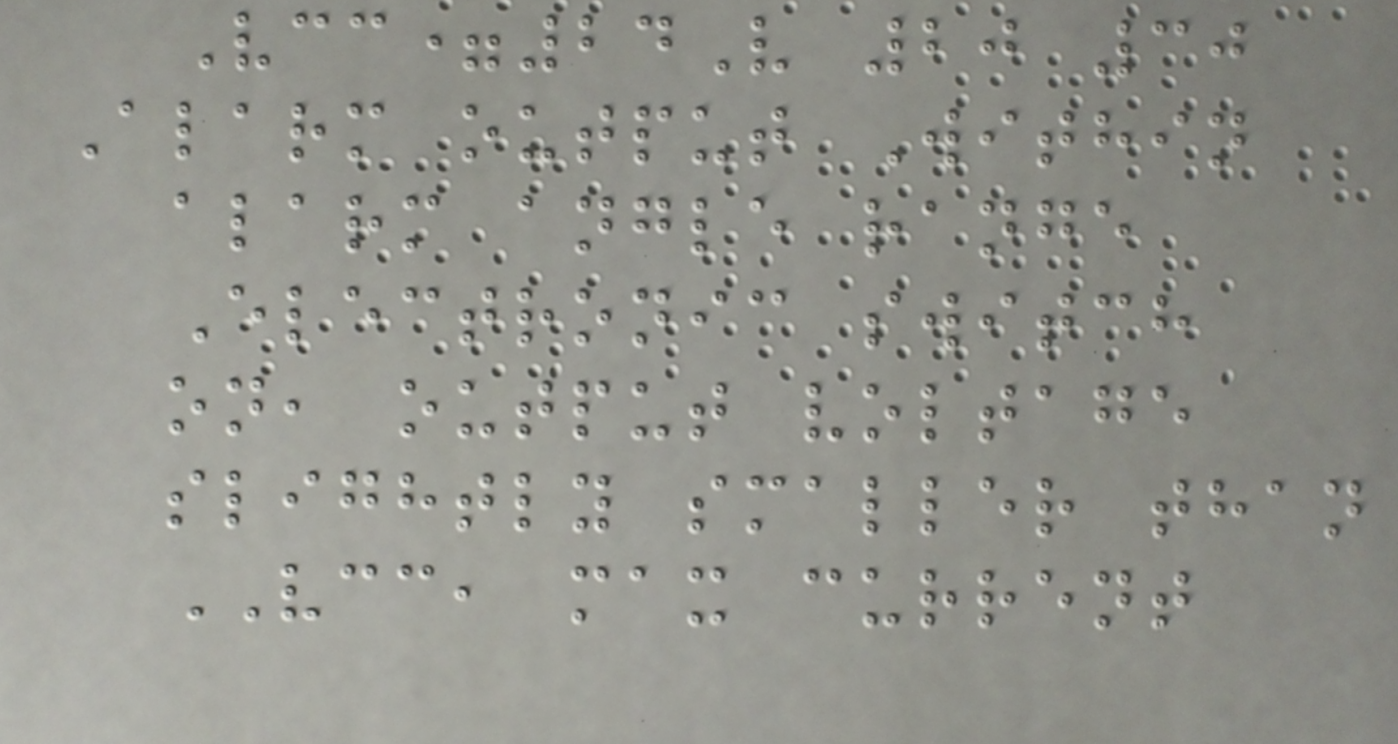Vcc=24V 20 30
Alarm output Within
alarm angle range
Electronic switch
on, output voltage
slightly smaller than
VCC, max current
